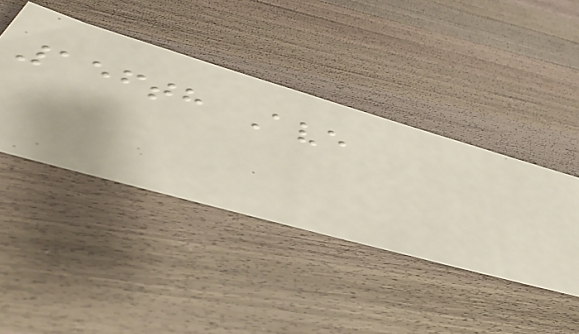156th Ave
